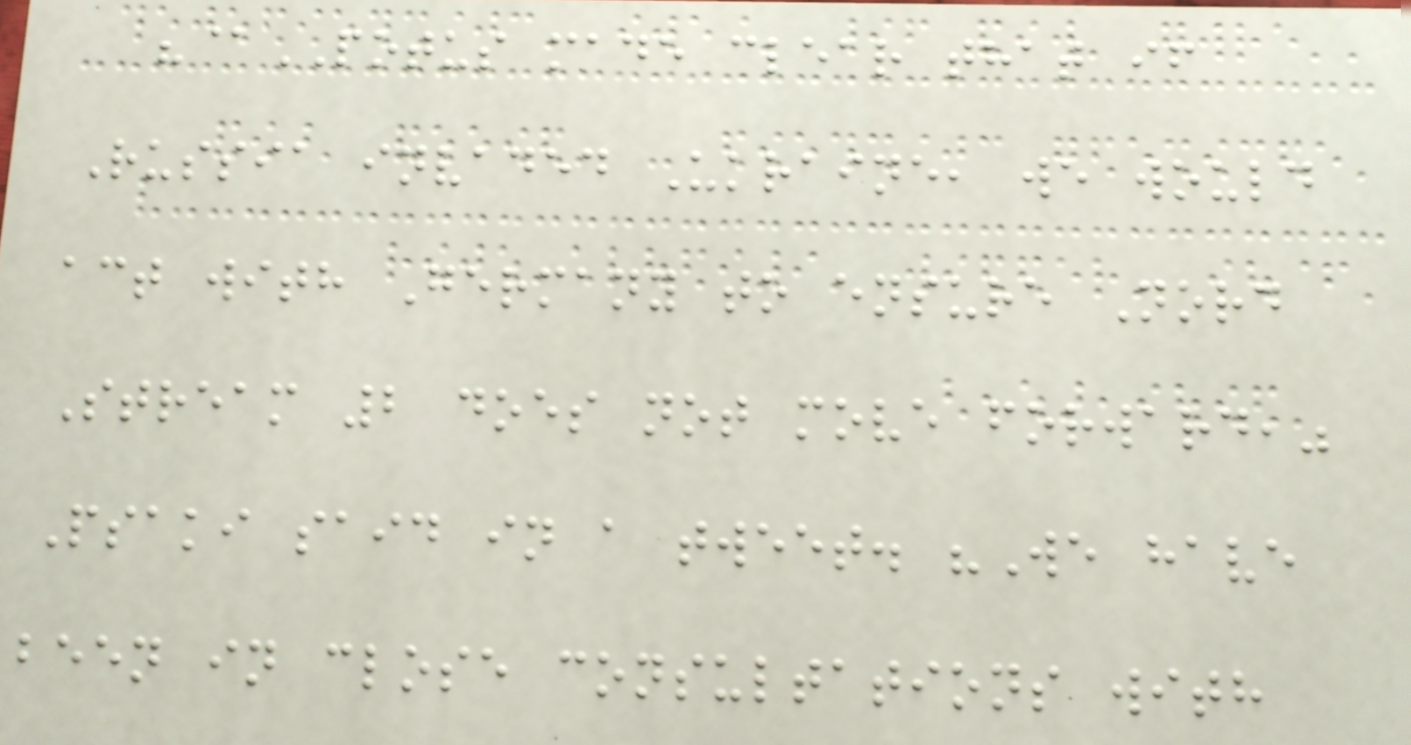"@POTUS made clear that if
Russia invaded Ukraine, we would
act with Germany to ensure Nord
Stream 2 does not move forward,"
Psaki said in a tweet. "We have
been in close consultations with
